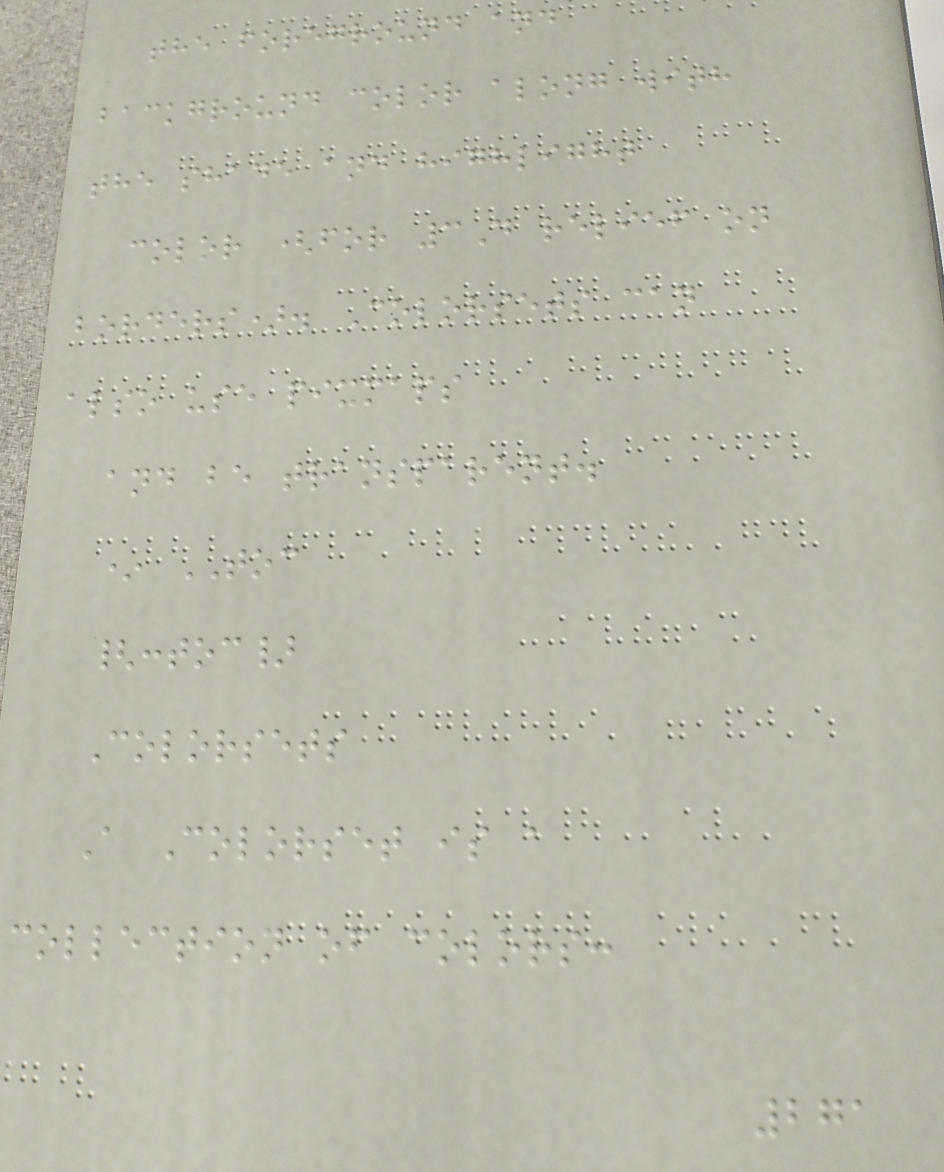the foreground and
background color along with
the shade and highlight
color (for 3D relief on
borders). Colorsets can
also use pixmaps
and be transparent.
* TOC
{:toc}
Colorsets
A Colorset is a
collection of colors:
271
